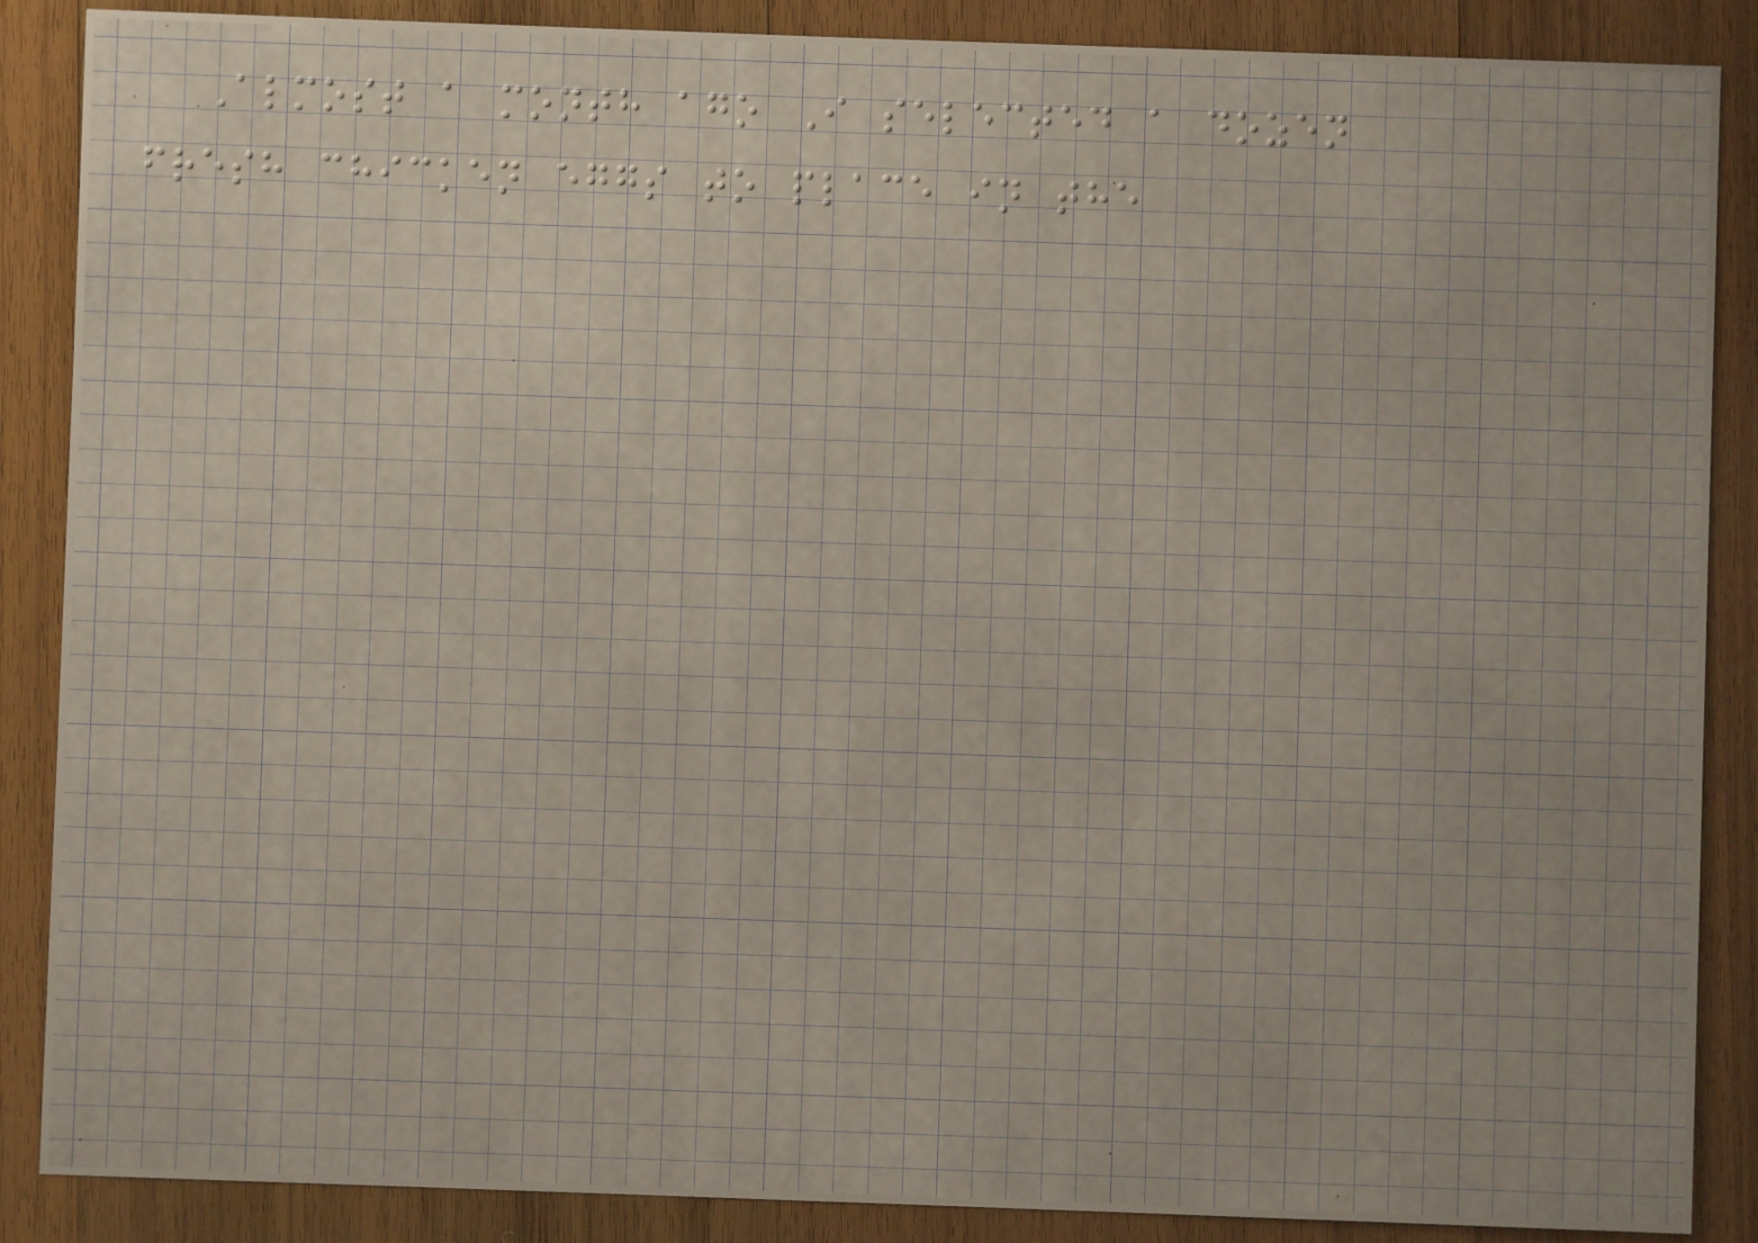Almost a month ago I selected a dozen
fresh chicken eggs to place in the
